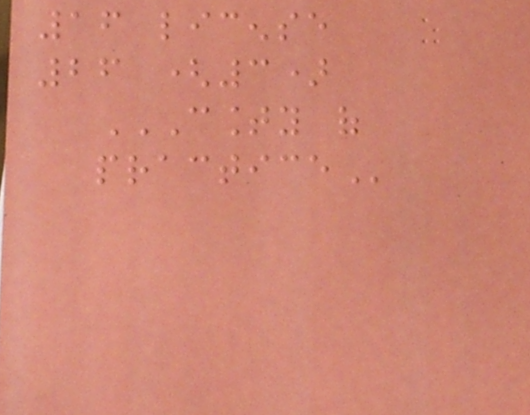16 license
26 (3)
COUNTY OF
PRACTICE
